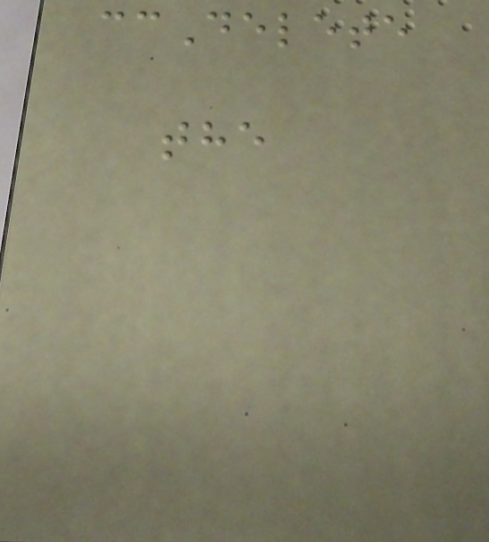ccDelete
the
